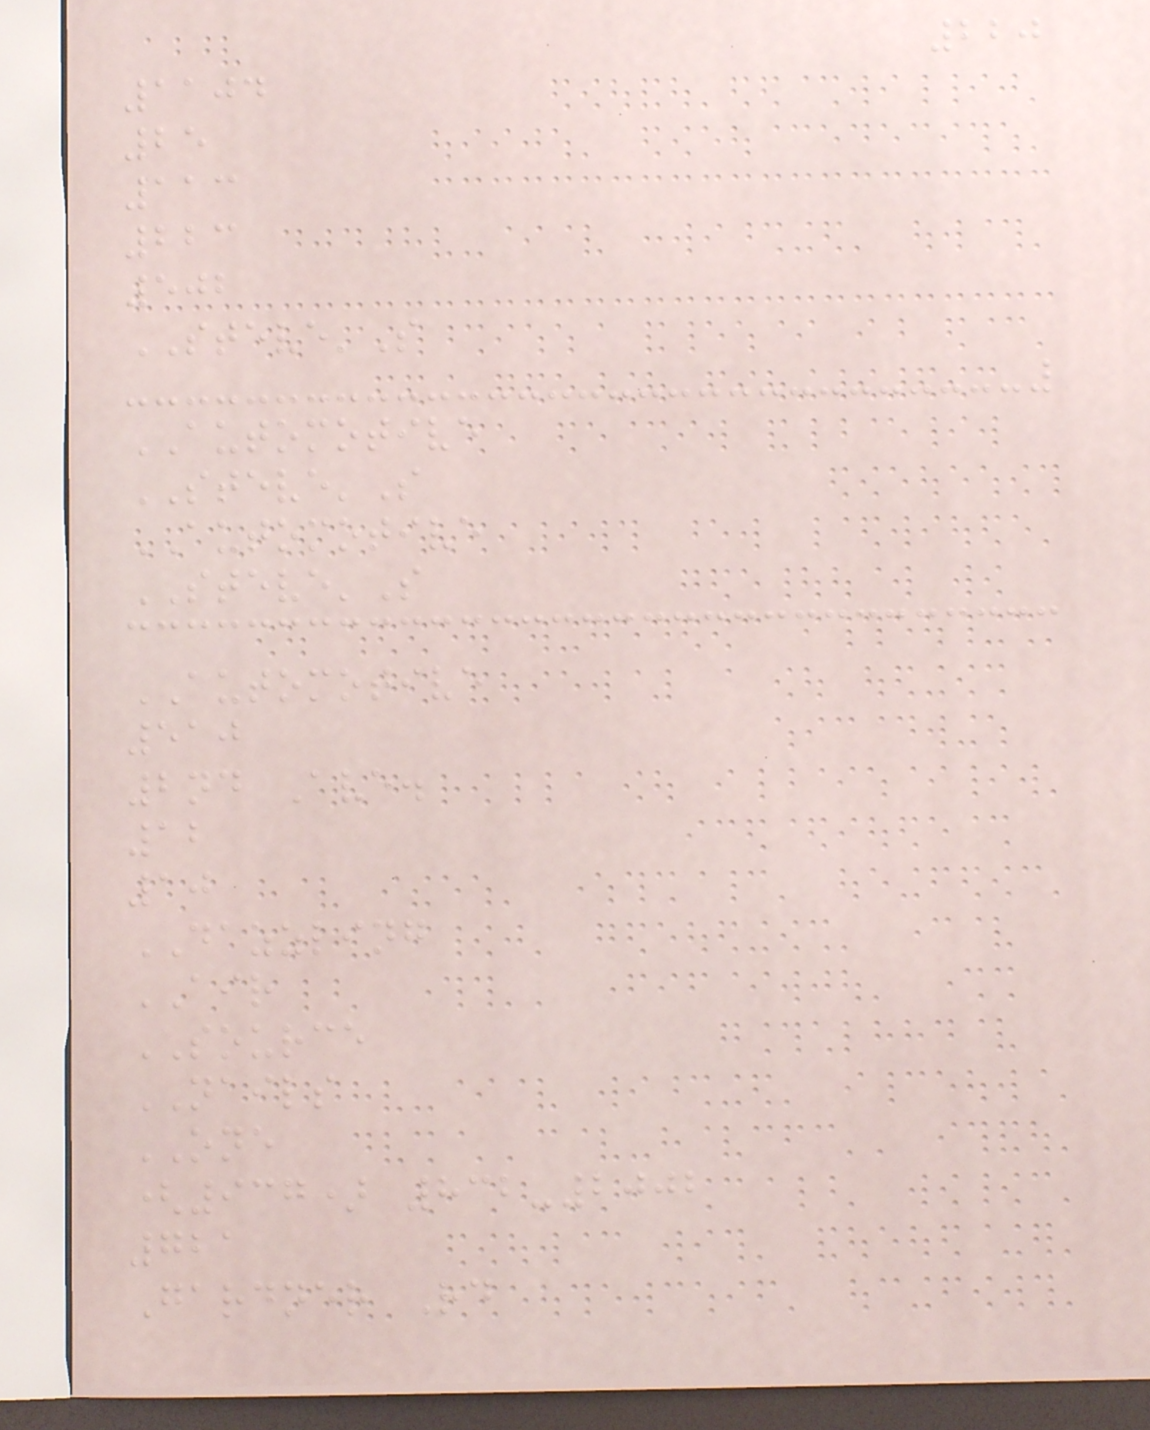220
1104
25
113
223
502
STEVE'S
AUTOMOTIVE
STEVE'S
AUTOMOTIVE
STEVE'S
AUTOMOTIVE
510
2nd Ave.
12
10
DAZZLING
AIR
SOURCE
NAILS
ONE
(937) 832-2002
721
Gardner Rd
